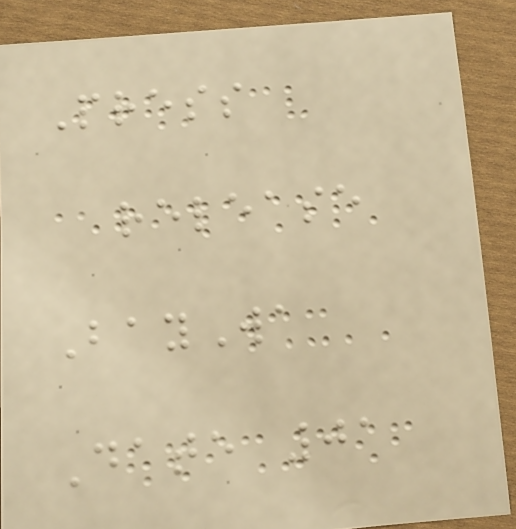Press
release
BayWa
Date 01
